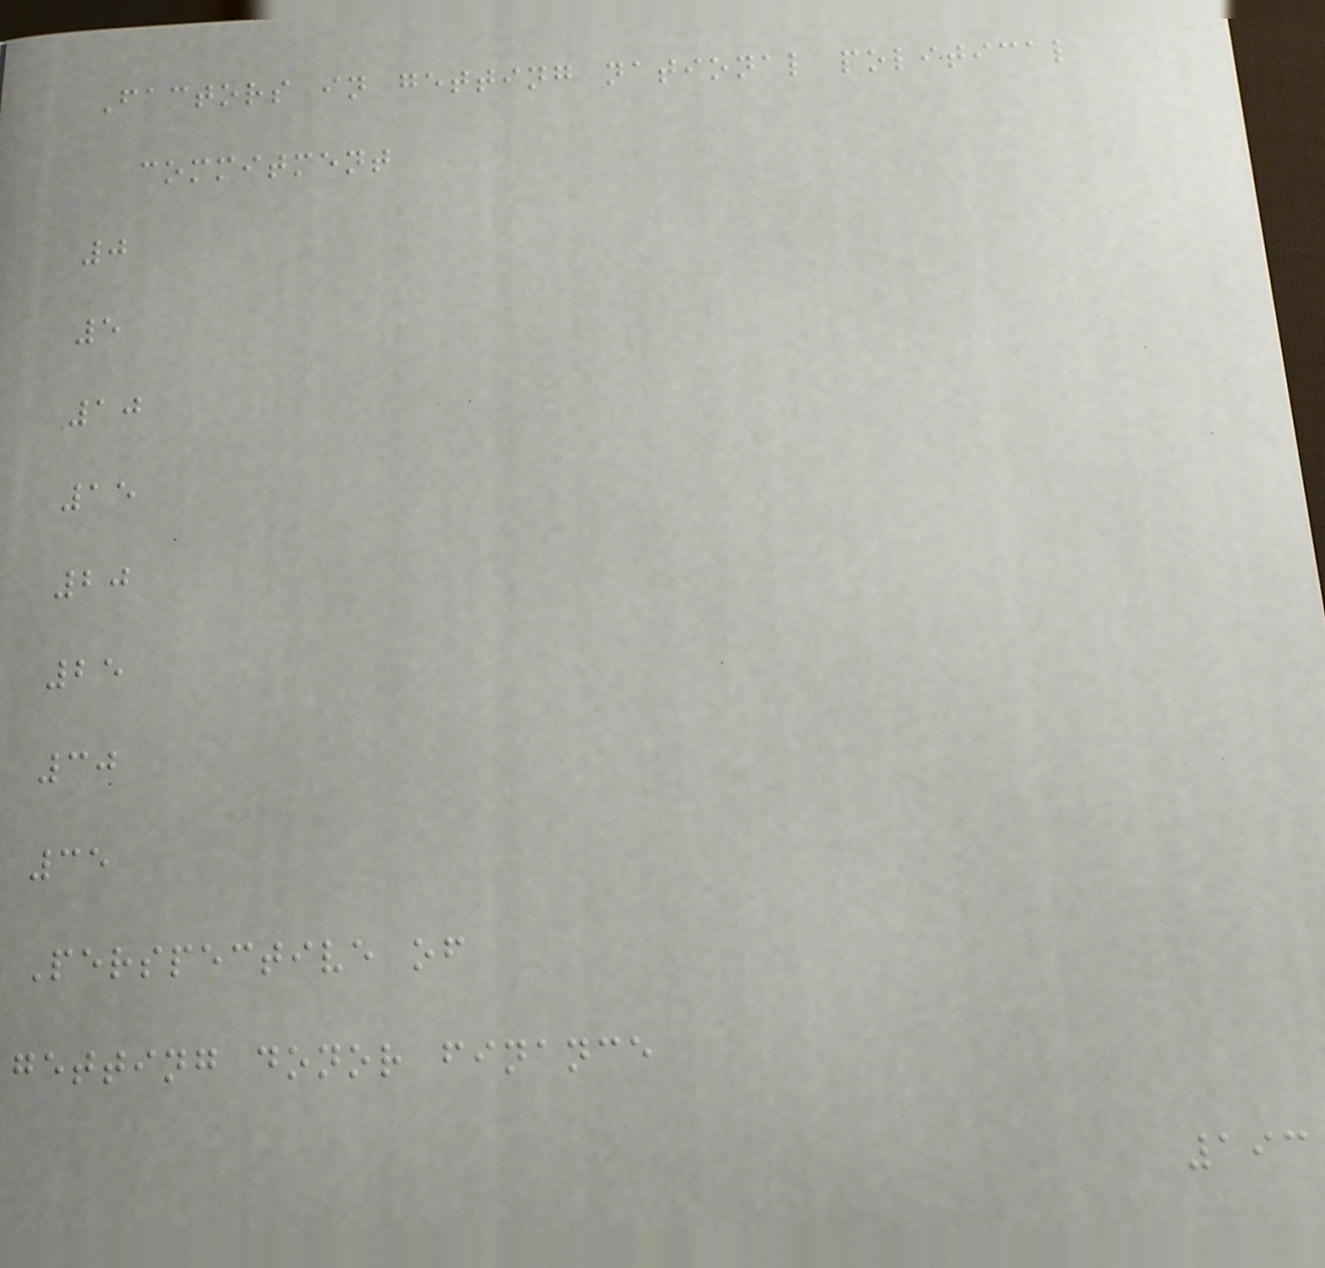Factors in getting national political
commitment
0
5
10
15
20
25
30
35
Perspective of
getting donor finance
193
